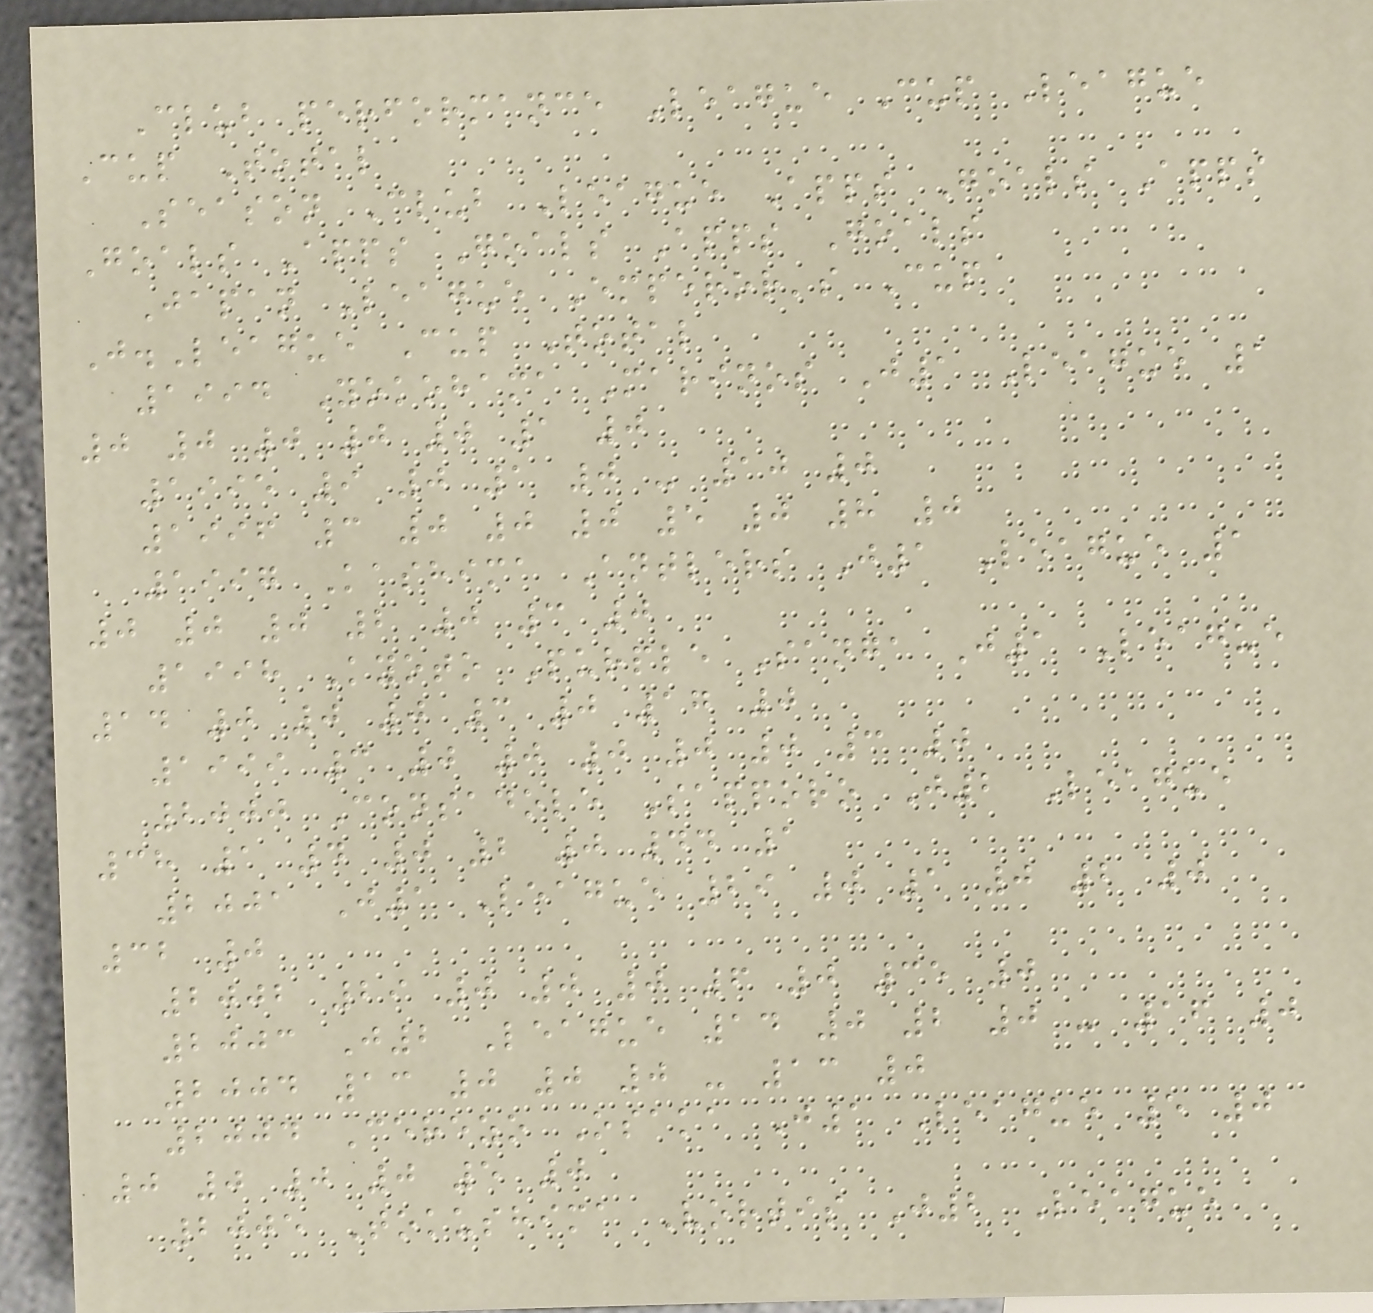Club performance League Cup League
Cup Total
Season Club League Apps Goals Apps
Goals Apps Goals Apps Goals
Japan League Emperor's Cup
J.League Cup Total
1994 Yokohama Marinos J1 League 1
0 0 0 0 0 1 0
1995 9 0 1 0 - 10 0
1996 3 0 0 0 5 0 8 0
1997 Kashima Antlers J1 League 1
0 0 0 2 0 3 0
1998 Kyoto Purple Sanga J1 League
14 0 0 0 3 0 17 0
1999 3 0 0 0 0 0 3 0
2000 Consadole Sapporo J2 League
38 1 4 0 2 0 44 1
2001 J1 League 29 0 1 0 2 0
32 0
2002 29 0 0 0 6 0 35 0
2003 J2 League 14 0 2 0 - 16 0
2004 13 0 0 0 - 13 0
2004 Cerezo Osaka J1 League 5 0
0 0 0 0 5 0
2005 Tokushima Vortis J2 League
